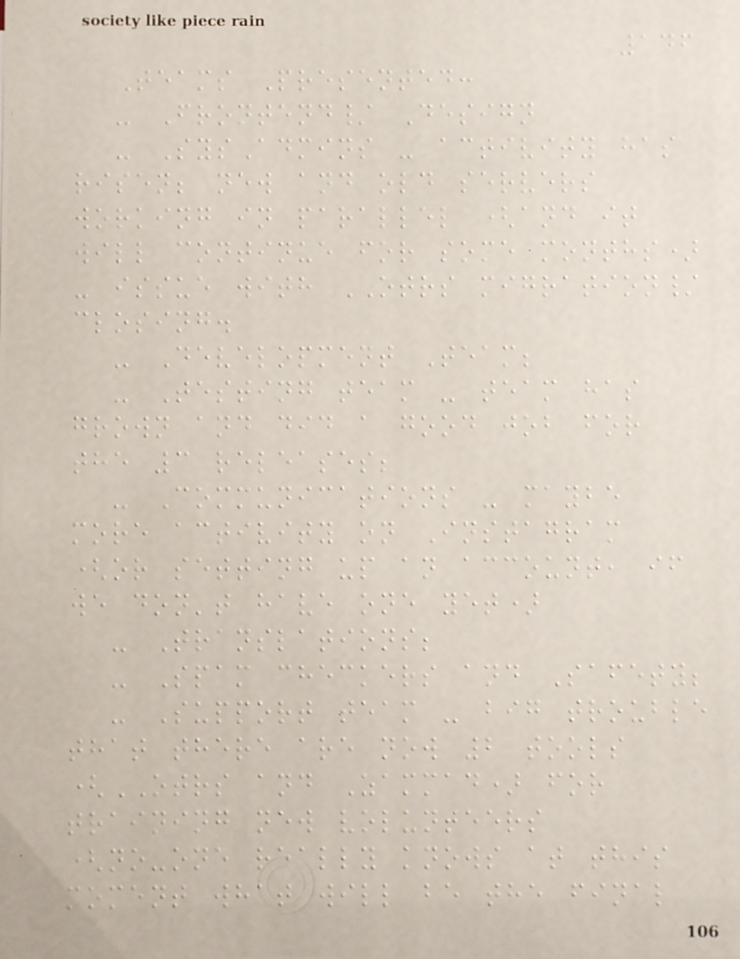146
Teams Presented:
- Frontend/ Design
- SysAdmins - activity has
risen; new and old servers
working in parallel (and it
will continue for some months)
- issue with OTRS migration/
closing.
- Development Team;
- Testing team - team has
grown and did a good job for
the 3 releases;
- Communications - maybe
more activity on Instagram
(or setting up an account, if
we don't have one yet)
- Translations;
- Spam checkers and Safety;
- Support team - big trouble
that there are now 2 tools
(OTRS and Zammad) for
training new volunteers
(no-one really knows at this
moment what will be the final
